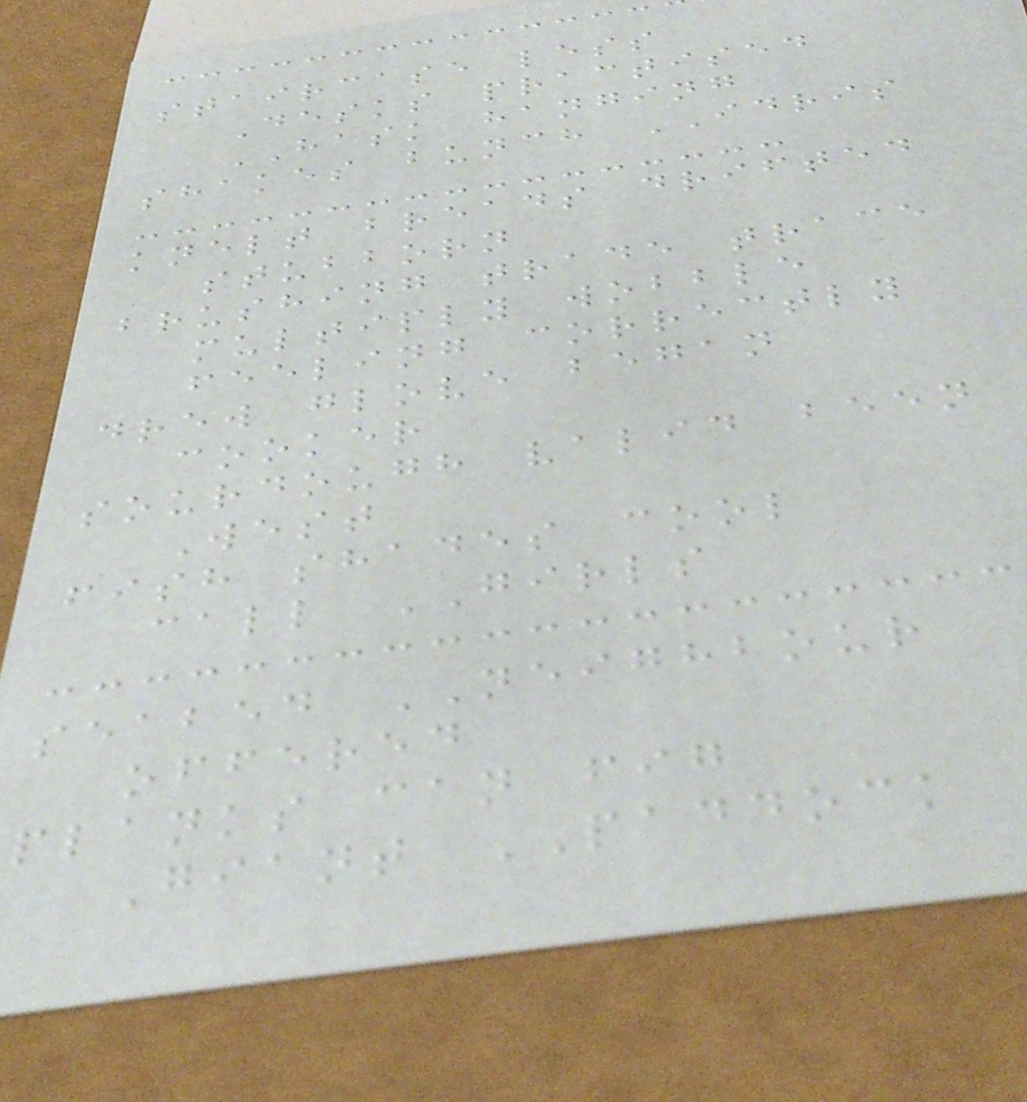staircase less
Desks practised
HASK hanging
shakes bunch IDRIS
knelt breads drifted
stubborn
brushing trade trace
multiply wobble
feeling correctly
drew glove began
cooker
sourdough valid been
West
fish shades cool
call GIRLS
seabed NEIGHBOUR
offered
planks can fig
Giant PADDOCK
